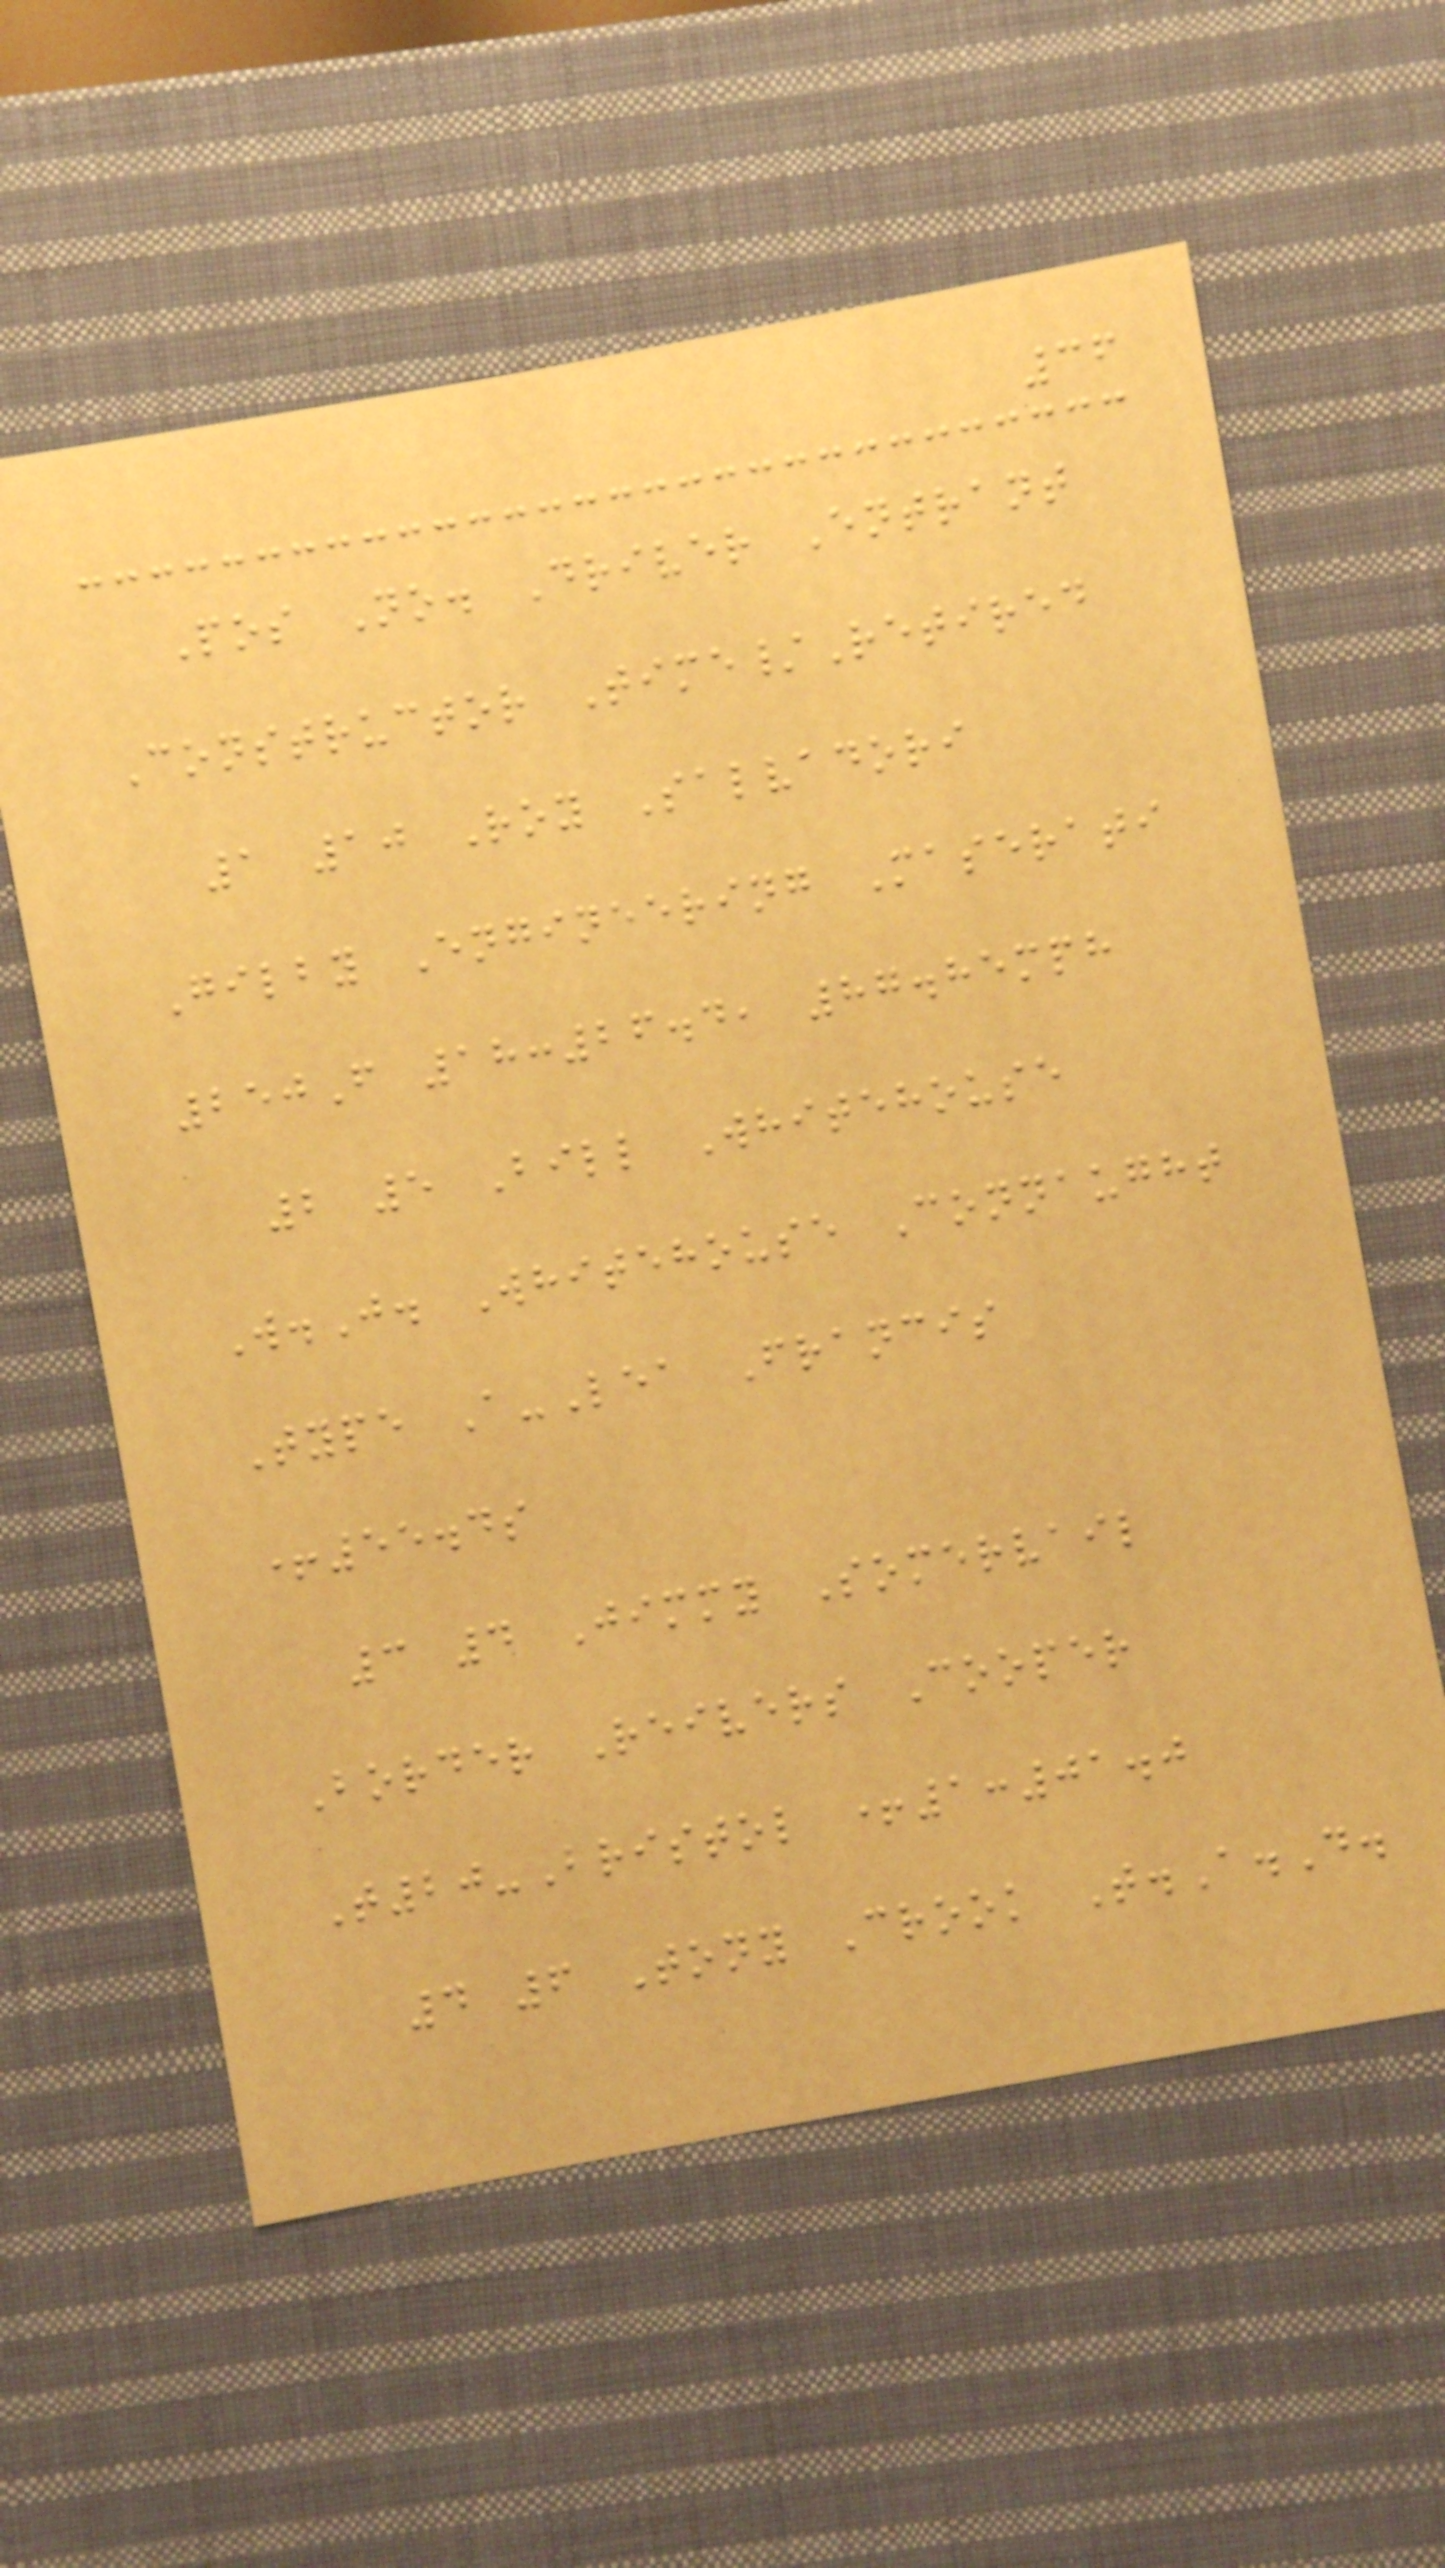36
Pos No. Driver Entrant
Constructor Time/Retired
1 10 Roy Salvadori
Gilby Engineering Maserati
250F 18:26.4, 87.85mph
2 5 Bill Whitehouse
W.J. Whitehouse Connaught
Type A-Lea Francis
+55.4s
3 4 Jimmy Somervail
Border Reivers Cooper
T20-Bristol +1:01.0
4 6 Tony Crook T.A.D.
